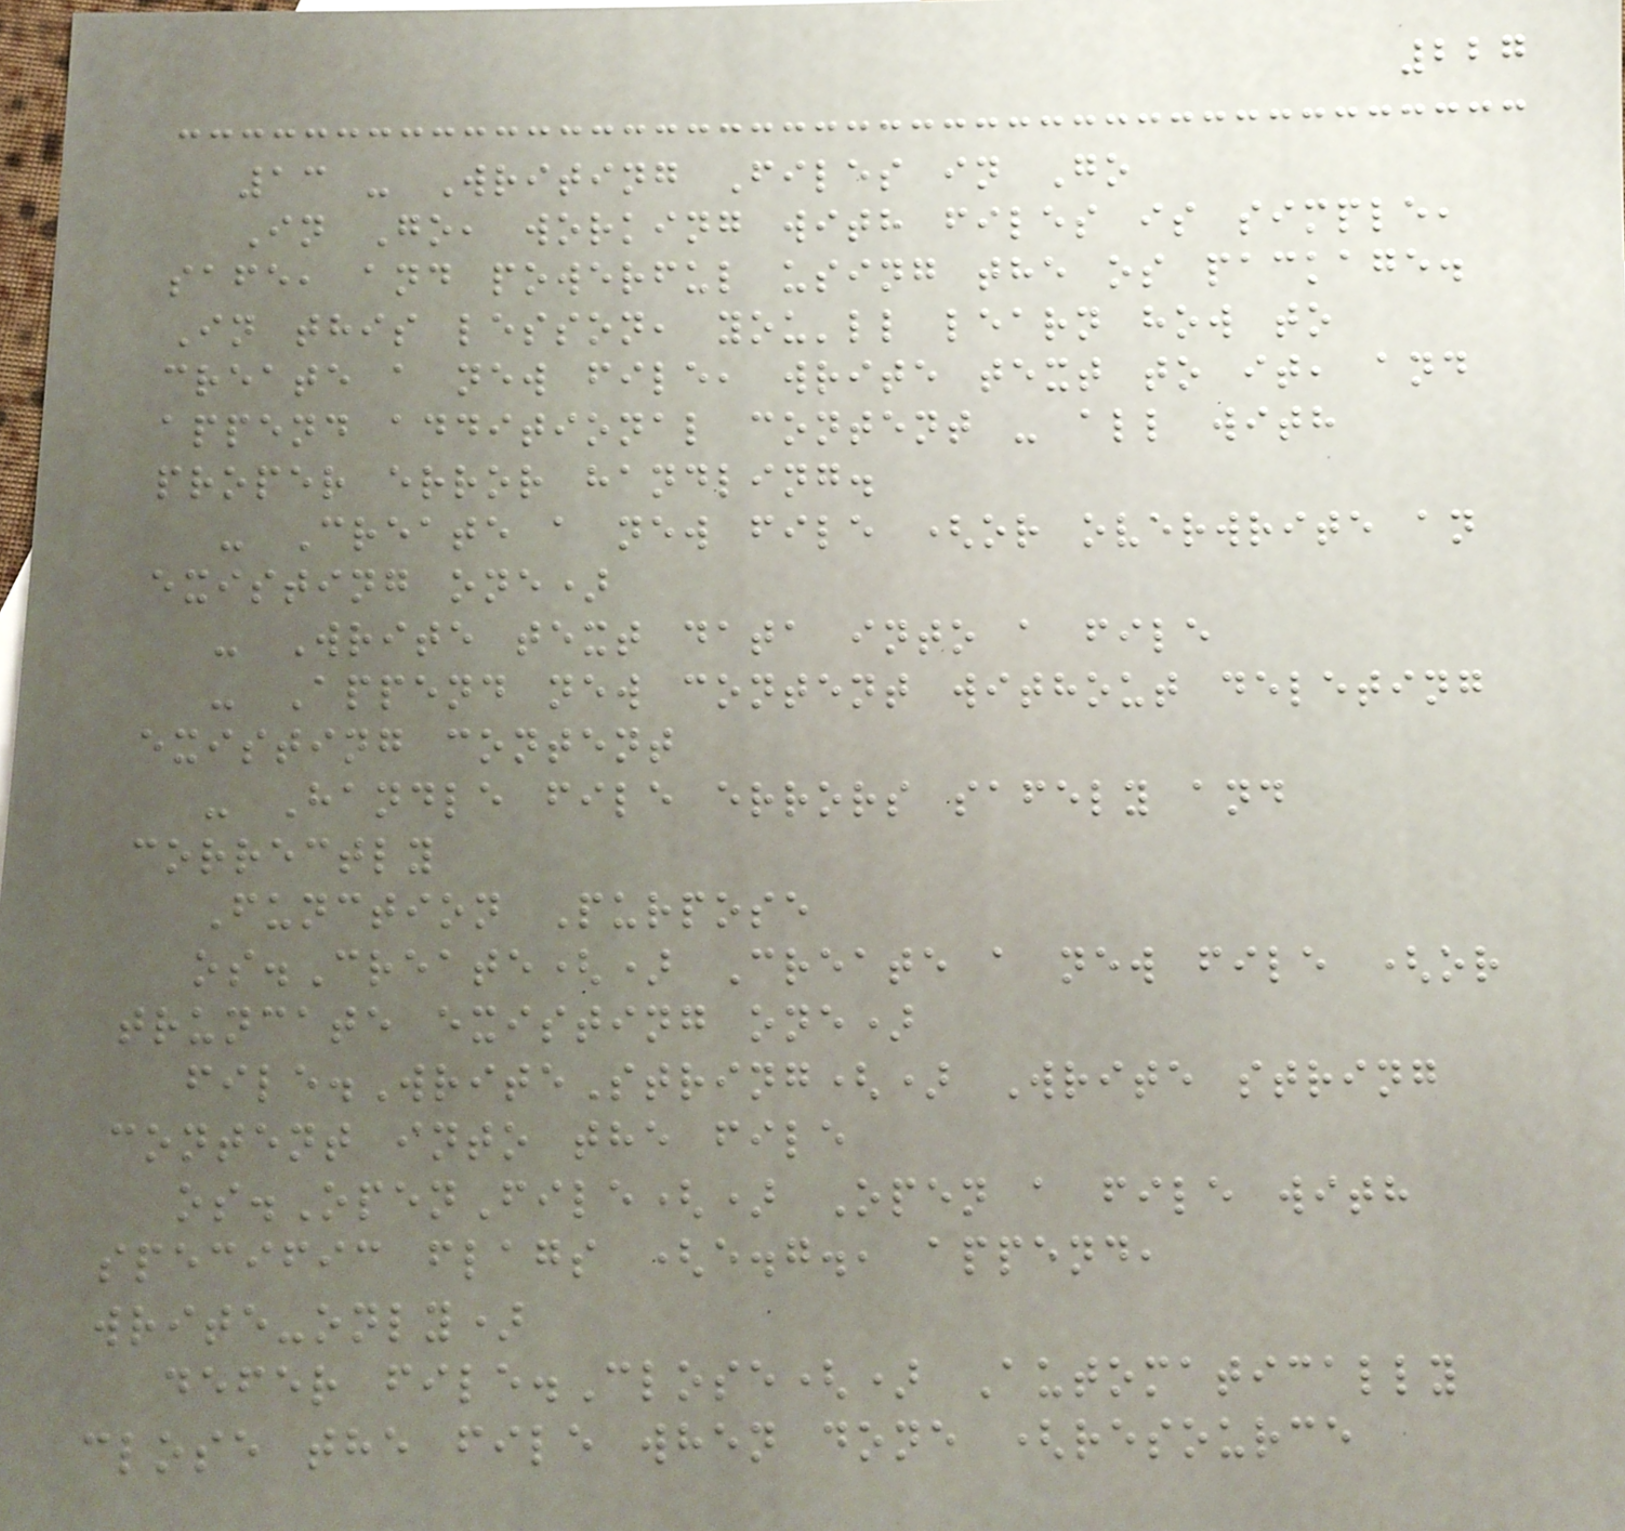227
13 - Writing Files in Go
In Go, working with files is simple,
safe, and powerful using the os package.
In this lesson, you'll learn how to
create a new file, write text to it, and
append additional content - all with
proper error handling.
- Create a new file (or overwrite an
existing one)
- Write text data into a file
- Append new content without deleting
existing content
- Handle file errors safely and
correctly
Function Purpose
os.Create() Create a new file (or
truncate existing one)
file.WriteString() Write string
content into the file
os.OpenFile() Open a file with
specific flags (e.g., append,
write-only)
defer file.Close() Automatically
close the file when done (resource
